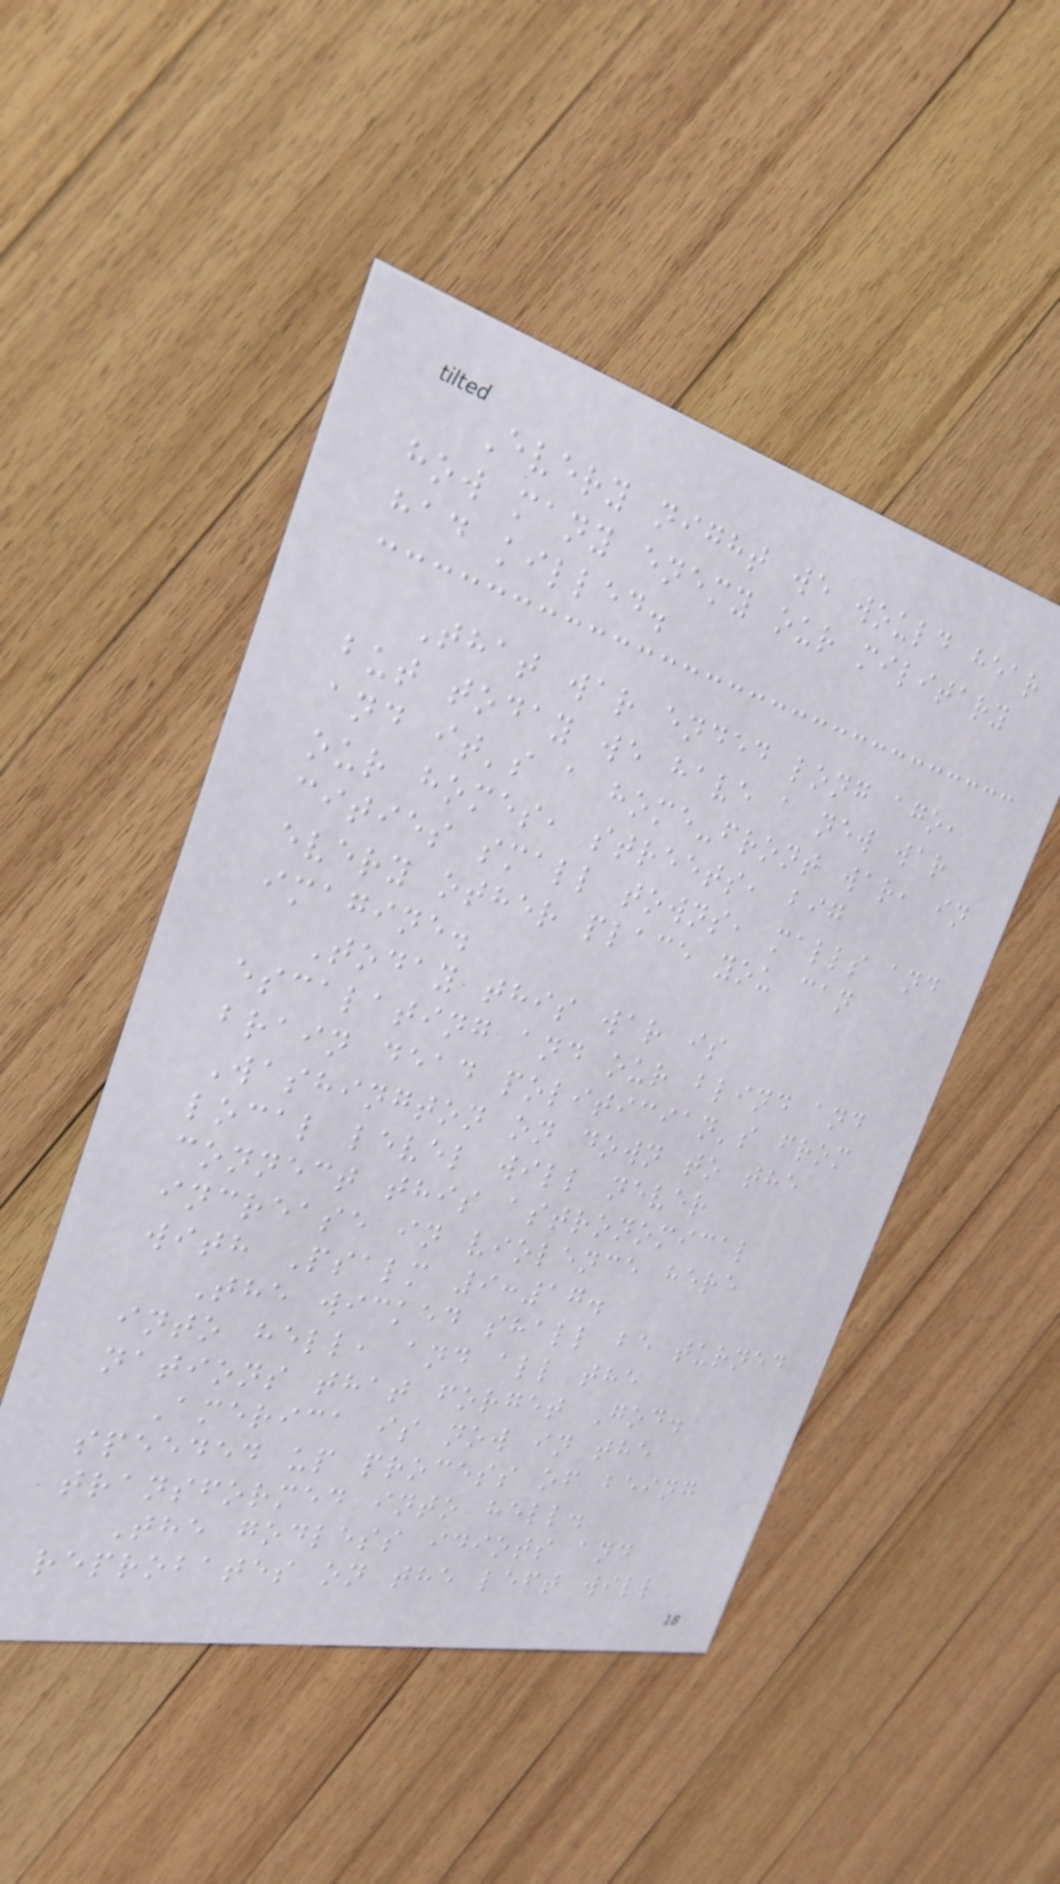Every night we would hear
how many enemy our military
had killed.
That war ended long ago,
but today we have a new war
and it's a home-front war, in
our homes, streets, big
cities small towns, malls and
every other place you can
imagine.
Today this war is
escalating and our blind and
brain dead politician's from
Washington on down to the
local level will never
connect this astronomical
increase in violence here
with Psalm 9:17.
The wicked shall be turned
into hell, and all the
nations that forget God.
America is now in the
speeded up process of being
transformed into hell.
The godless idiots and
reprobates on the left will
